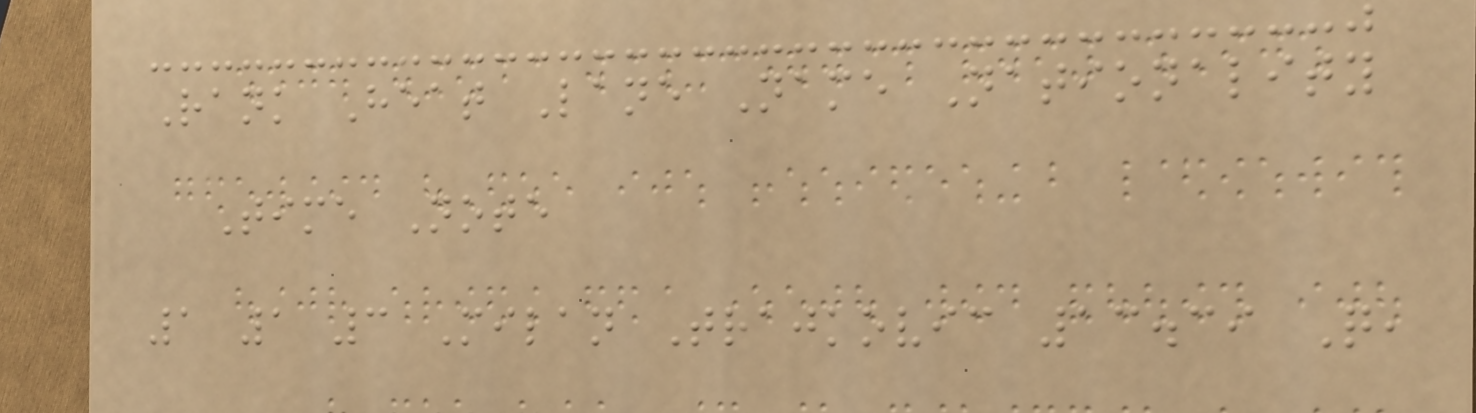Rank Heat Lane Name Nationality
Time Note
1 1 3 Milan Trajkovic 13.39 Q,
